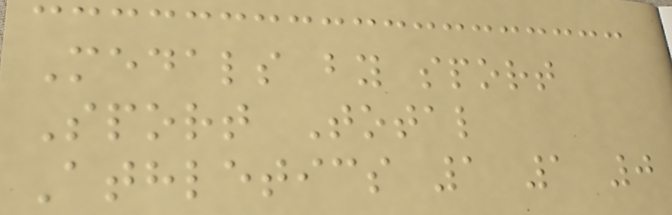Medals by sport
Sport Total
Athletics 1 1 0
